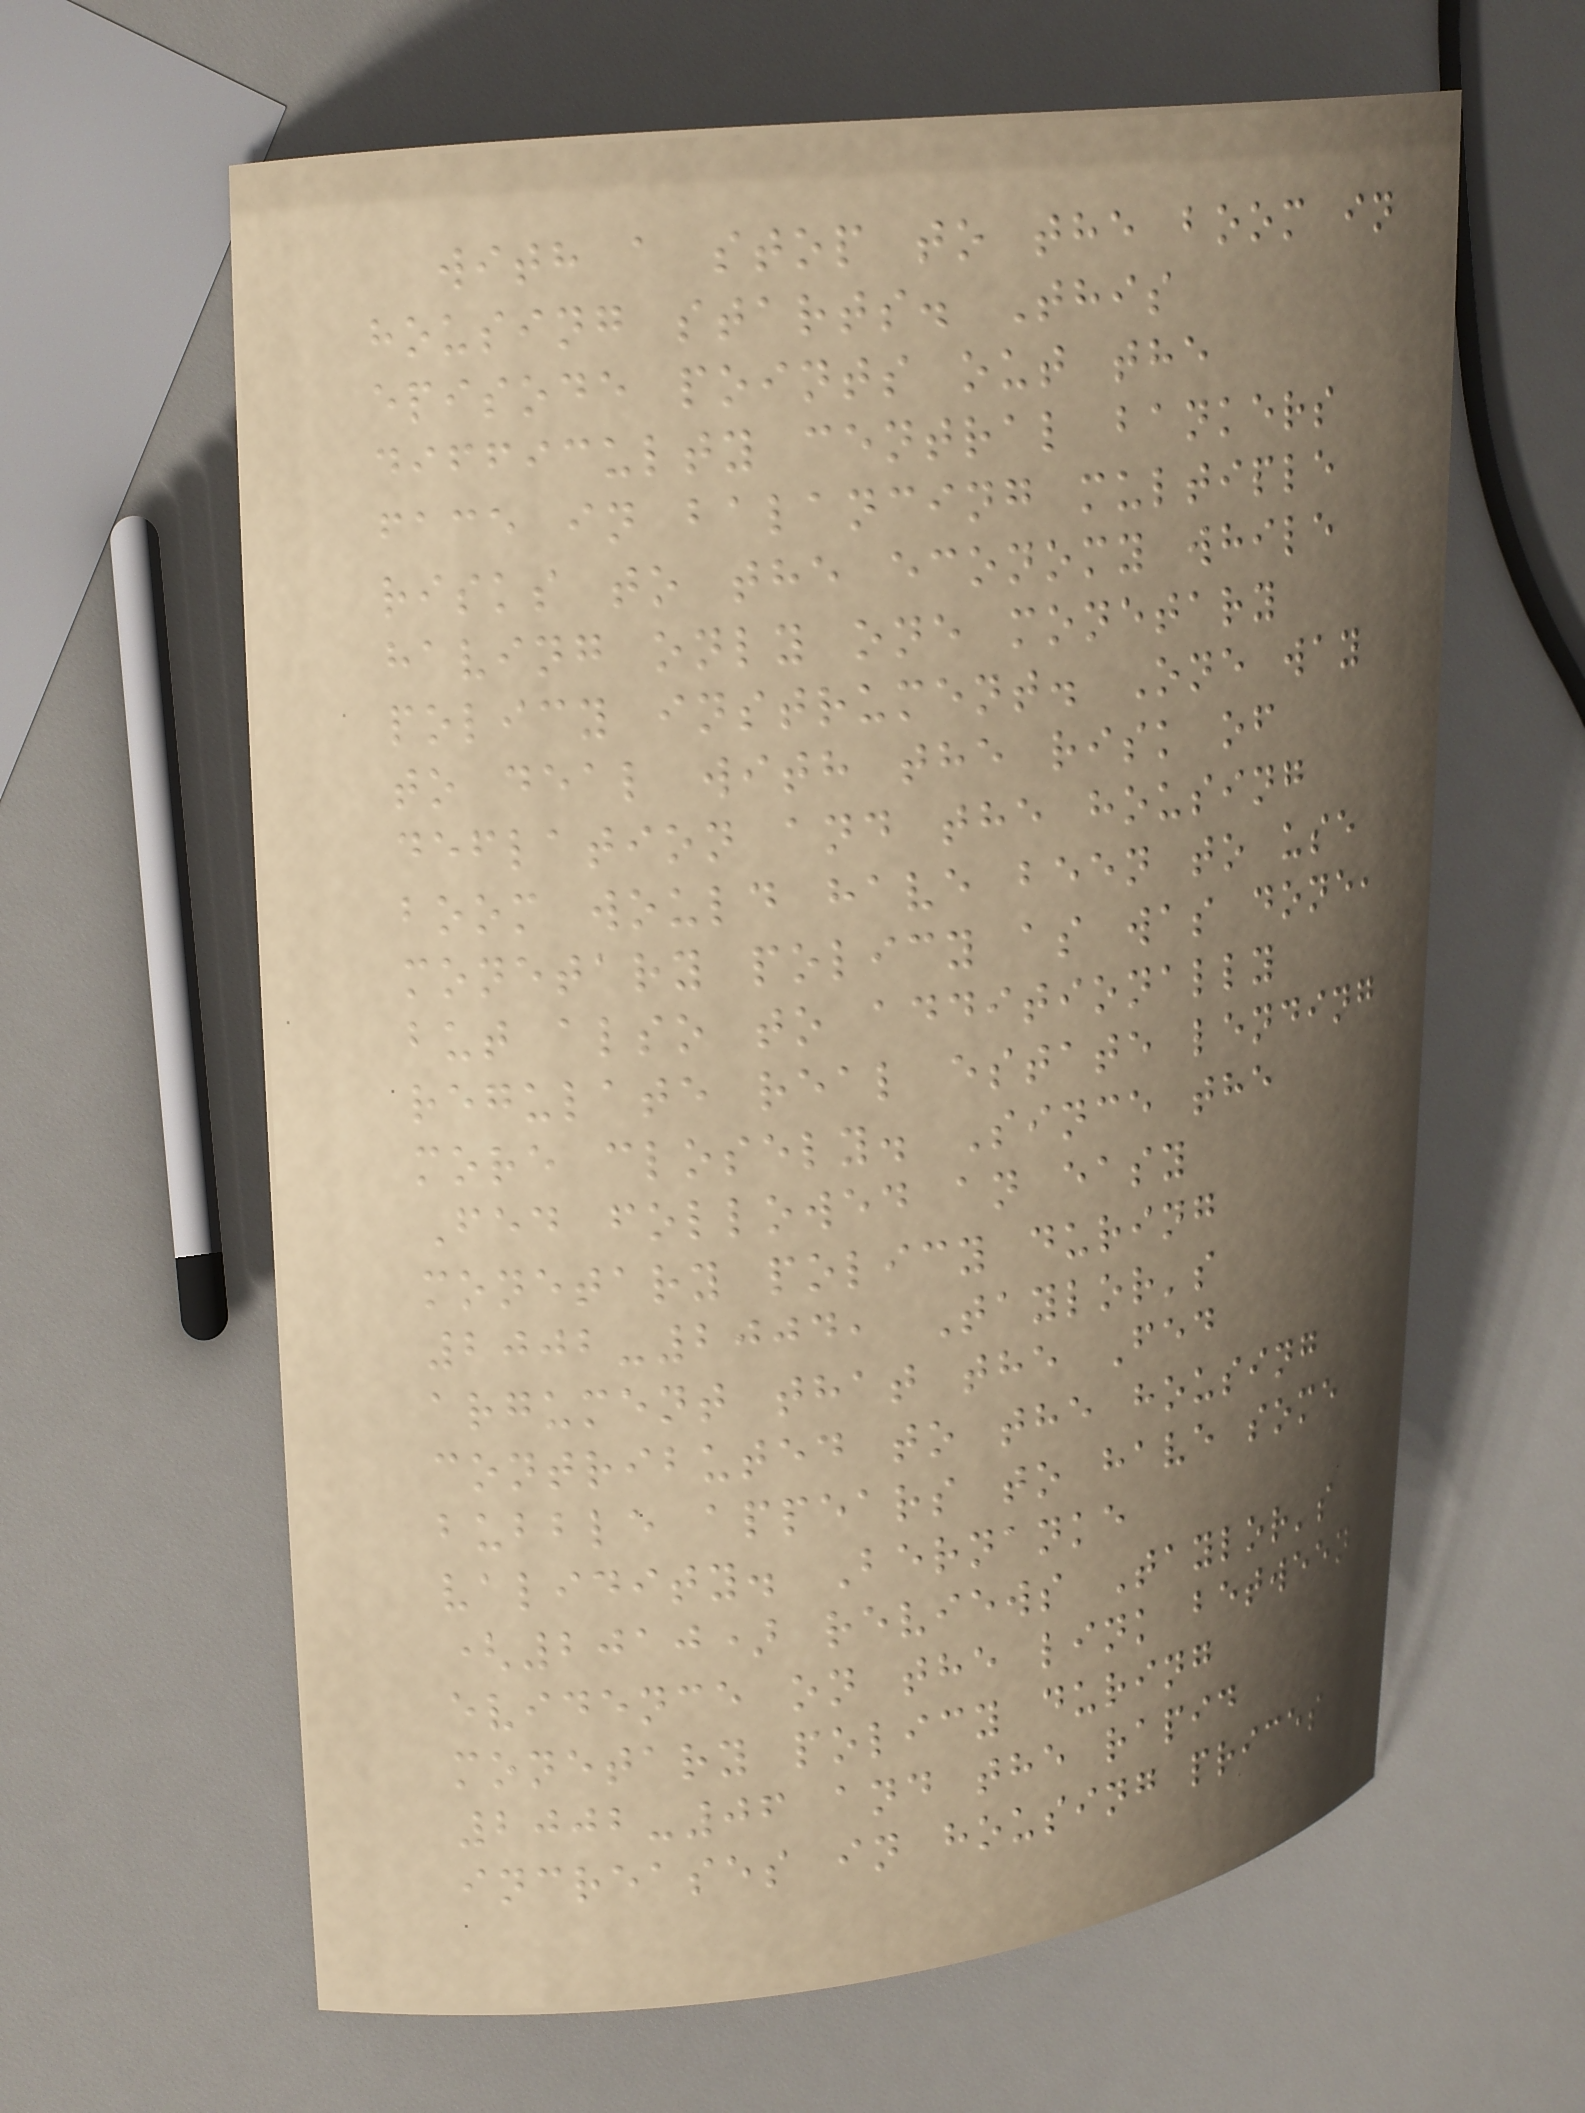with a stop to the boom in
housing starts. This
episode points out the
difficulty central bankers
face in balancing multiple
risks to the economy while
having only one monetary
policy instrument. One way
to deal with the risk of
deflation and the housing
boom would have been to use
monetary policy as was done,
but also to additionally
regulate real estate lending
more closely. Since the
Fed followed an easy
monetary policy during
2002-2004, Taylor's
argument that the Fed
contributed to the housing
bubble appears to have some
validity. Bernanke
(2010) reviews Taylor's
evidence on the link between
monetary policy during
2002-06 and the rapid
increases in housing prices
